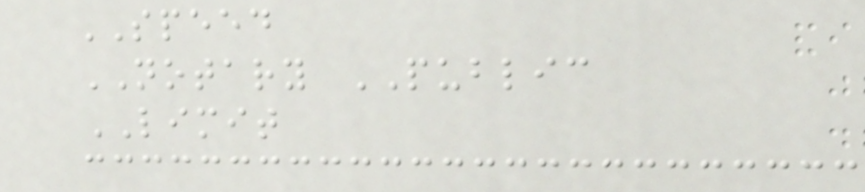SPEED
NOTARY PUBLIC
LIMIT
